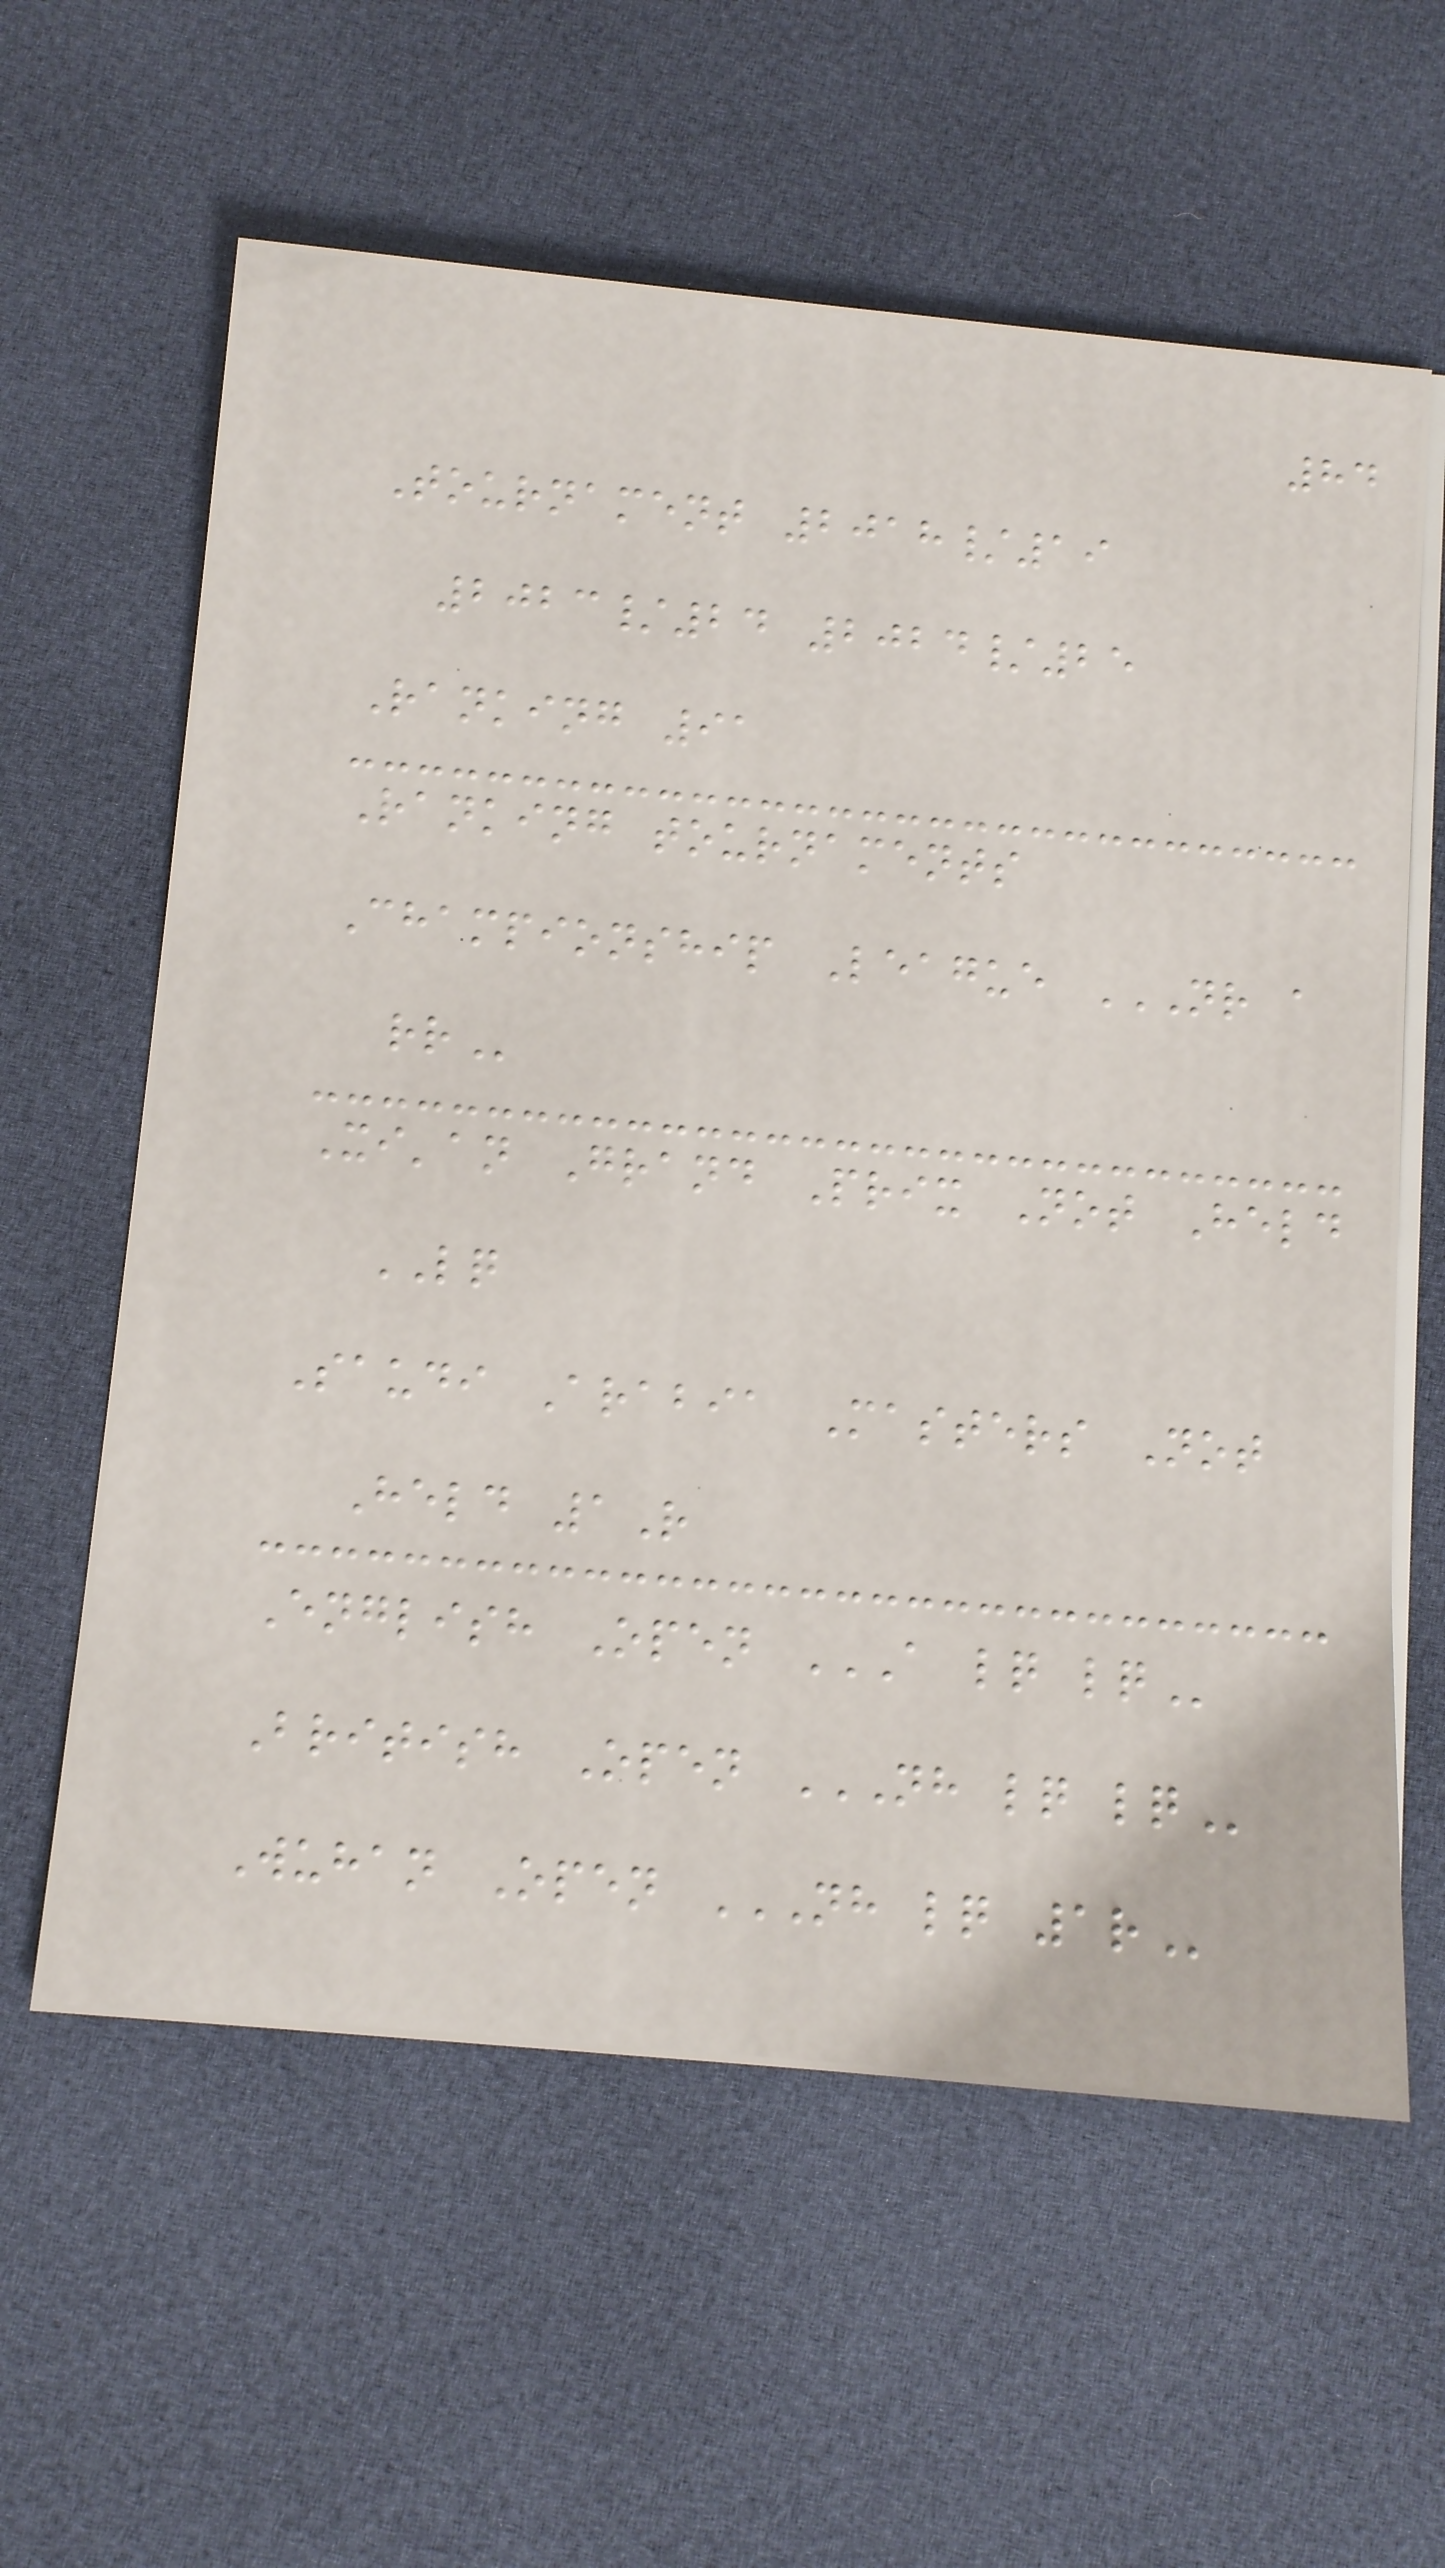84
Tournament 2018/19
2023/24 2024/25
Ranking 91
Ranking tournaments
Championship League NR A
RR
Xi'an Grand Prix Not Held
LQ
Saudi Arabia Masters Not
Held 1R
English Open A LQ LQ
British Open NH LQ LQ
Wuhan Open NH LQ 1R
